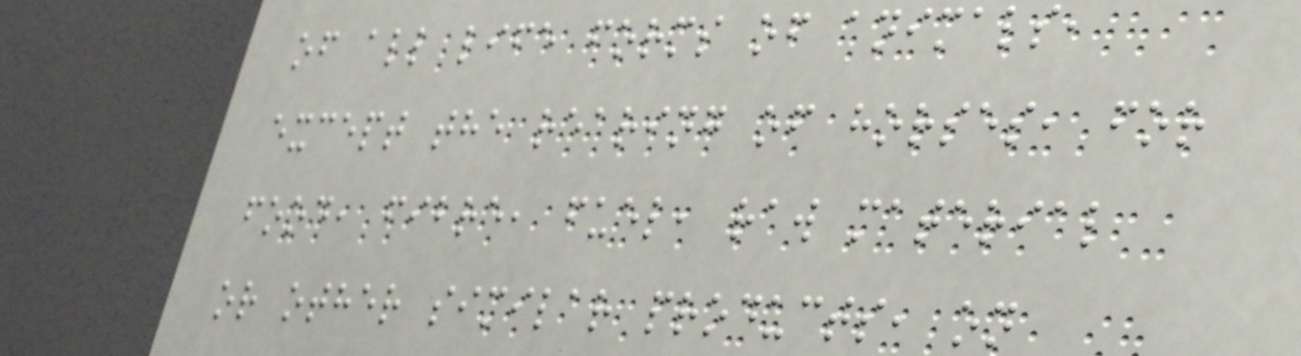of all life forms of animals,
except the rearing of horses, for
food, fibre, fuel, raw material
or other similar products, on
